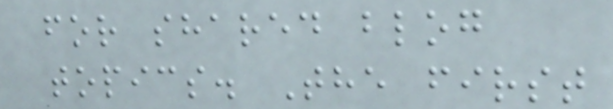for shared blog
topics. The first
